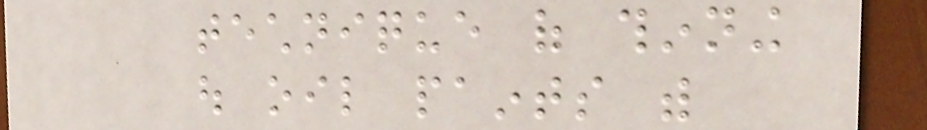technique of thinning
out oil paints with
